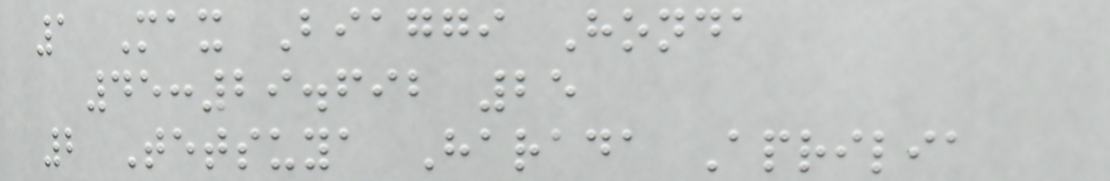1 Max Biaggi Honda
45:29.692 25
2 Tetsuya Harada Aprilia
